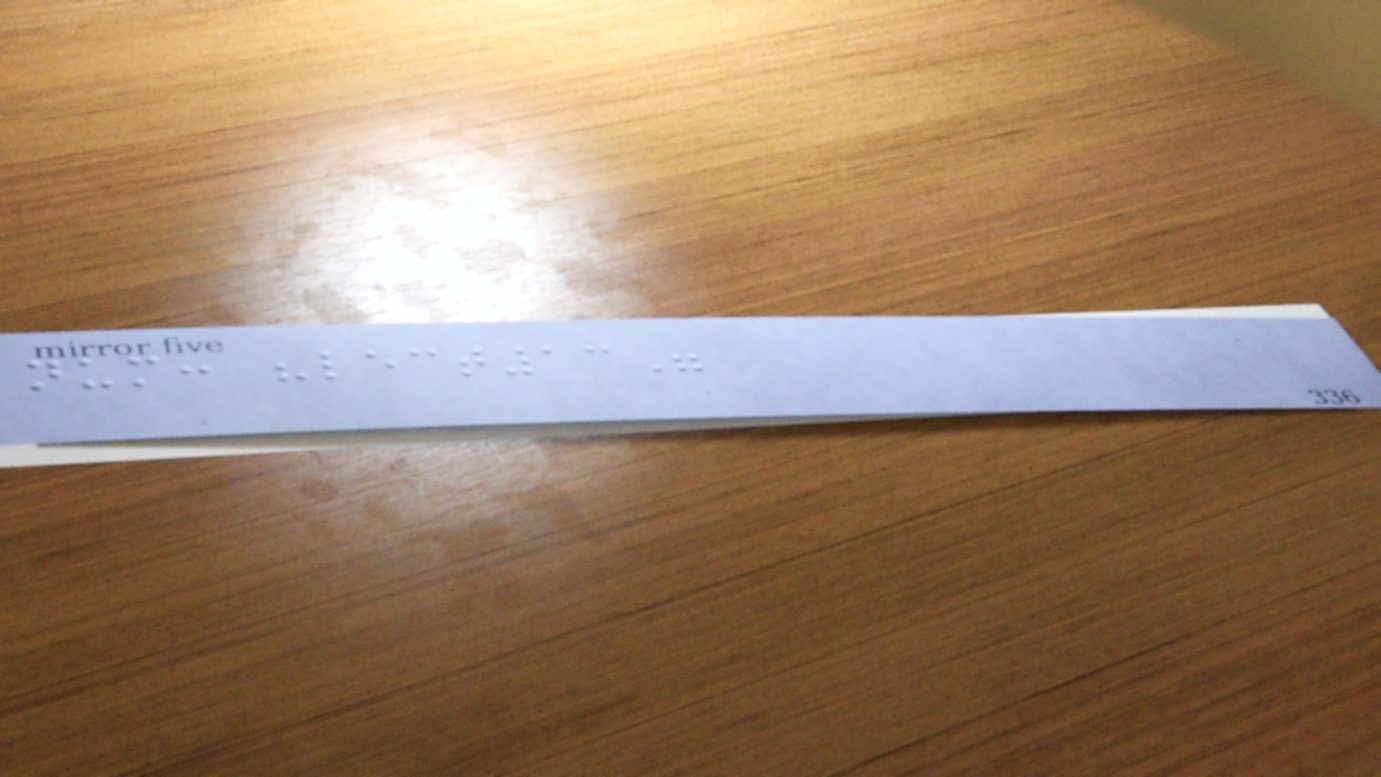num: "lect13"
